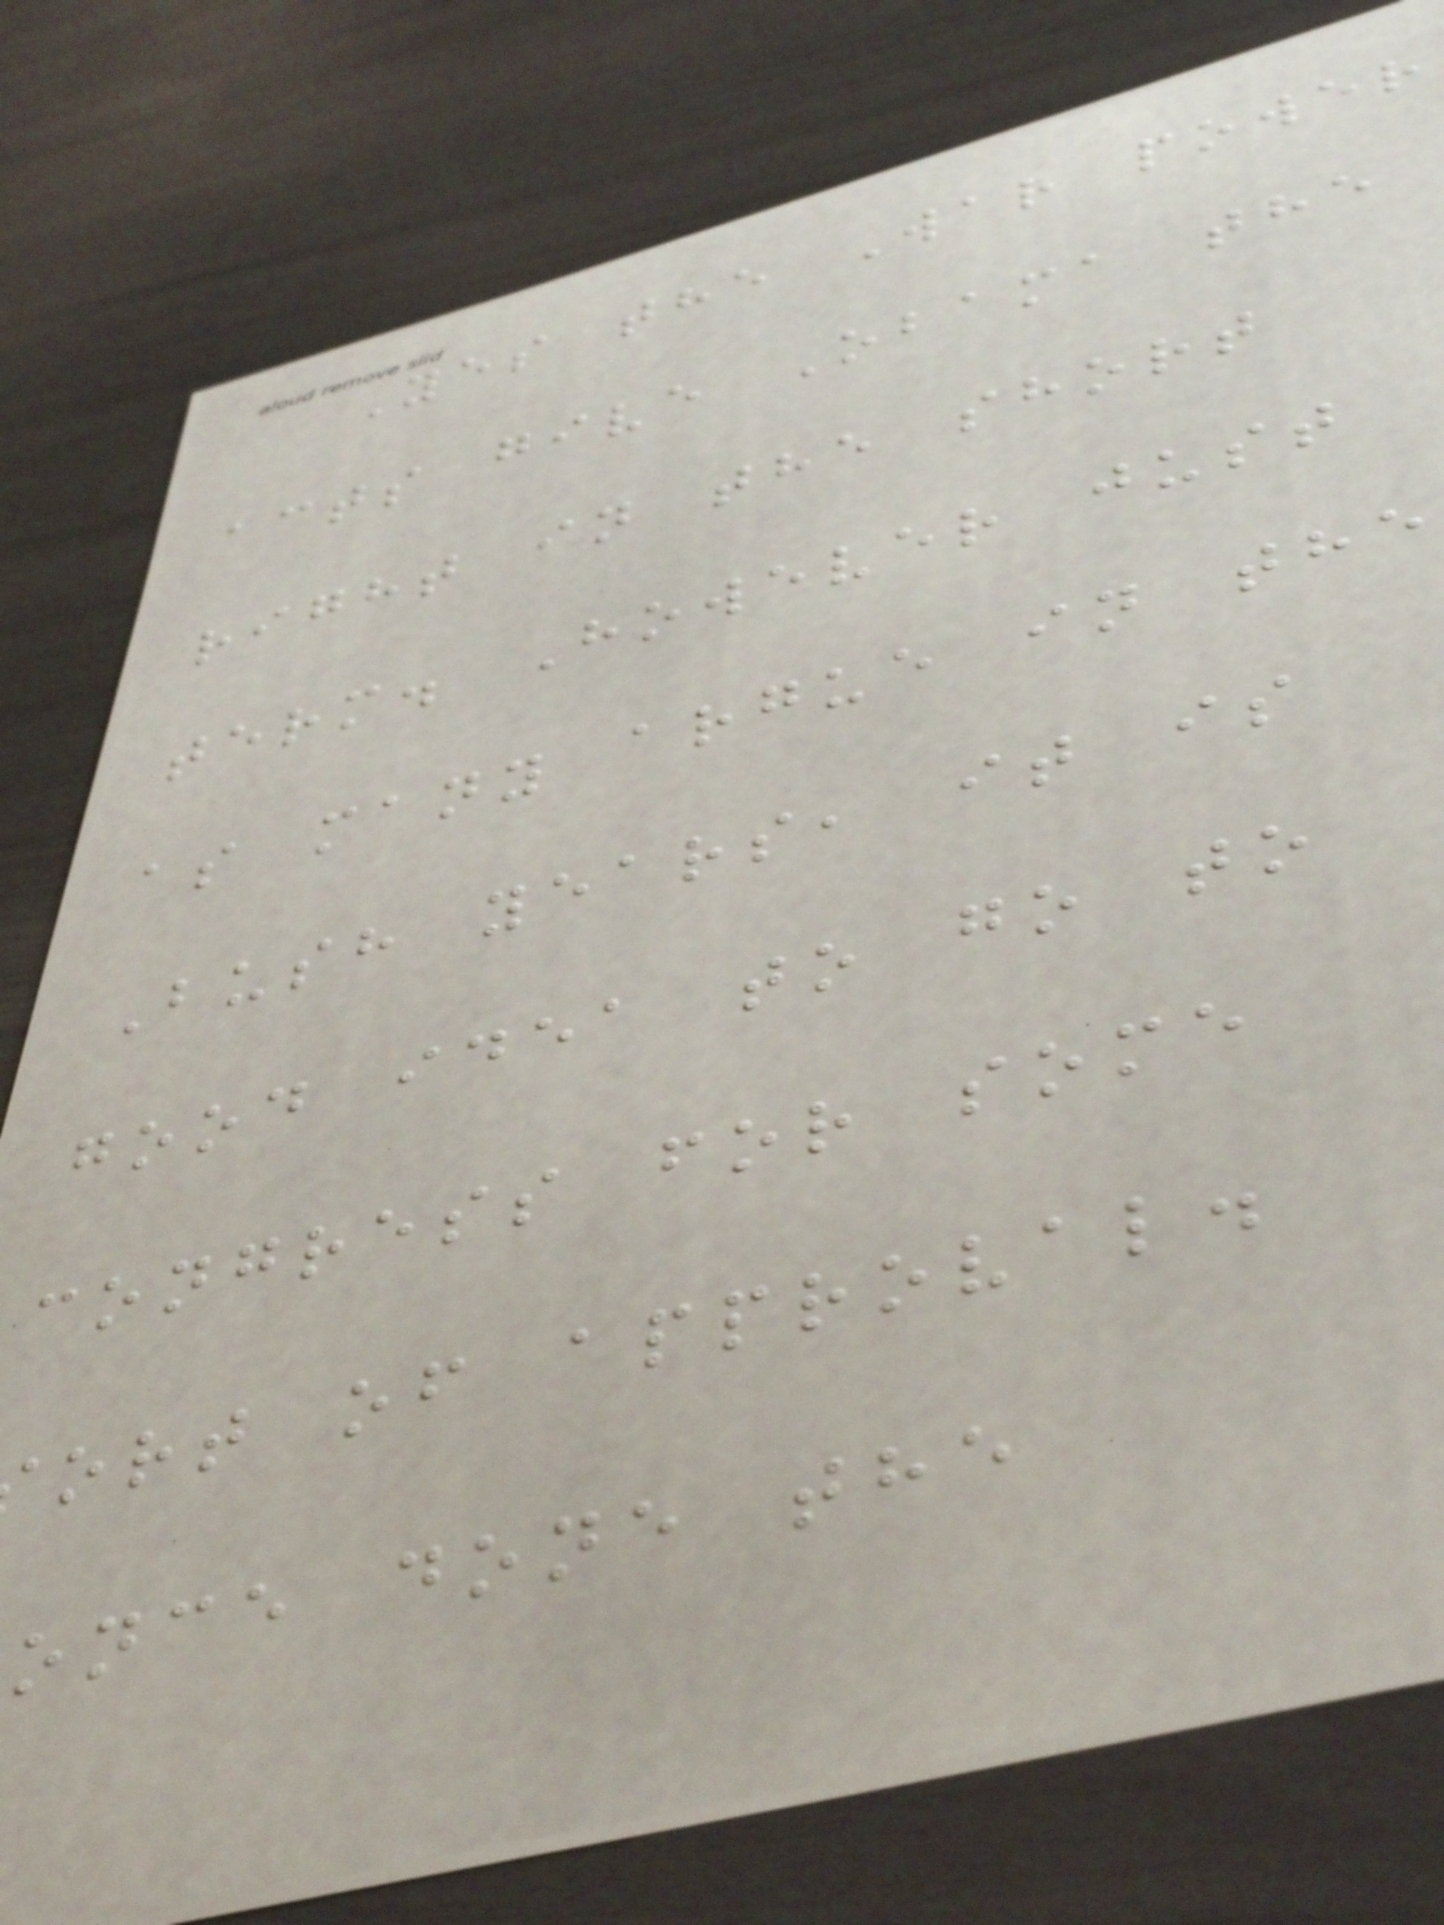Yes the War power
acts give Obama the
right in the short
term. However just
as many argue in the
Bush years, it is
good idea to go to
congress for some
ort of approval.
once done the
